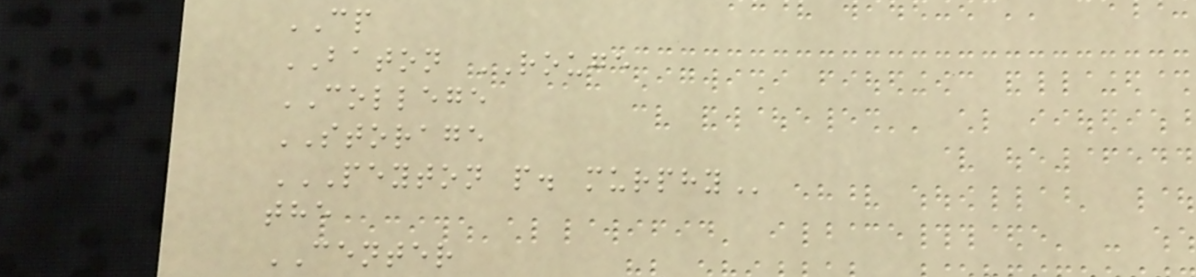CP
BATON ROUGE
COLLEGE
STORAGE
PEYTON P. MURPHY
the
CENTER
